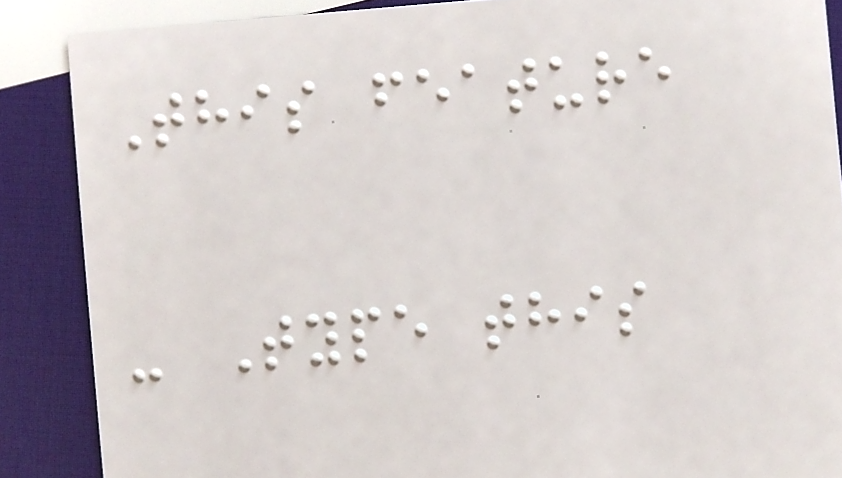This feature
- Type this
